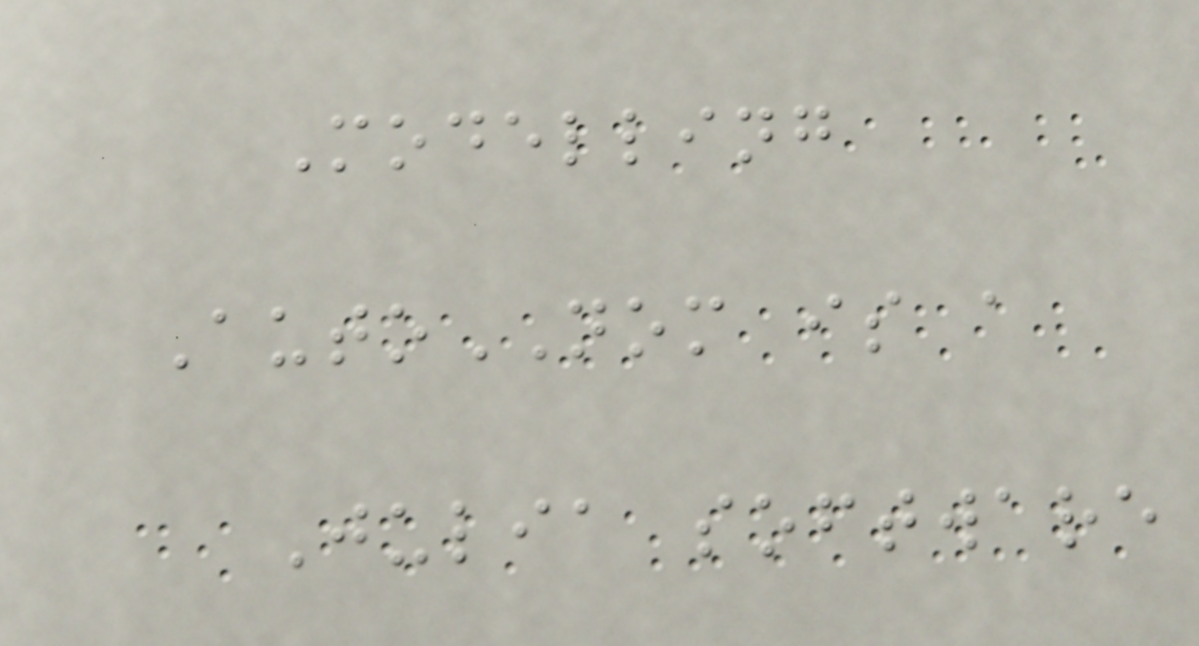Modelling
AutoNOM is a
Julia software
